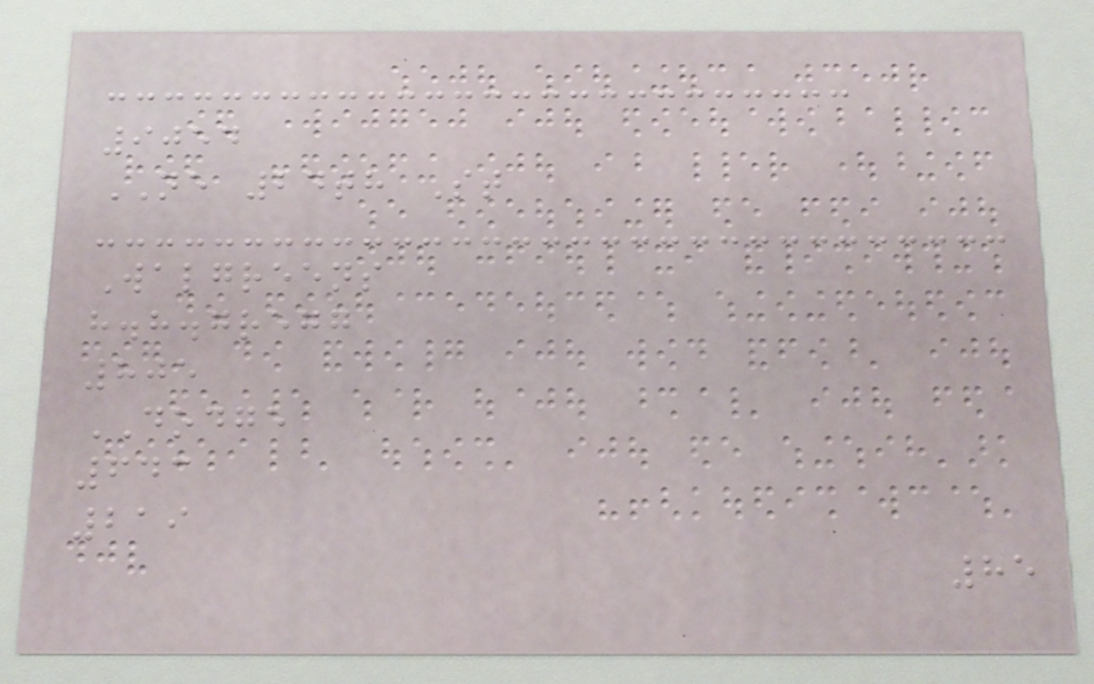9054
NE 24th St
Walgreens
h.h.gregg
805
DODGE
643
219
85
